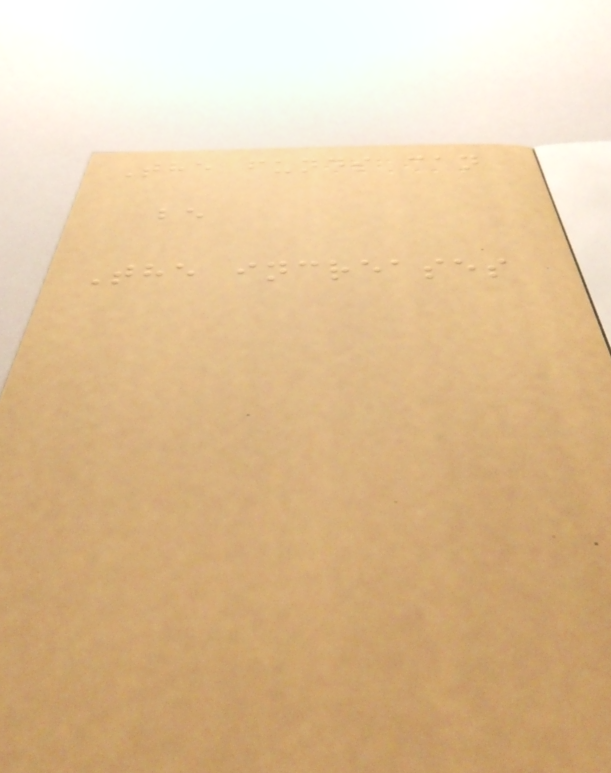The funds can
be
The increases
